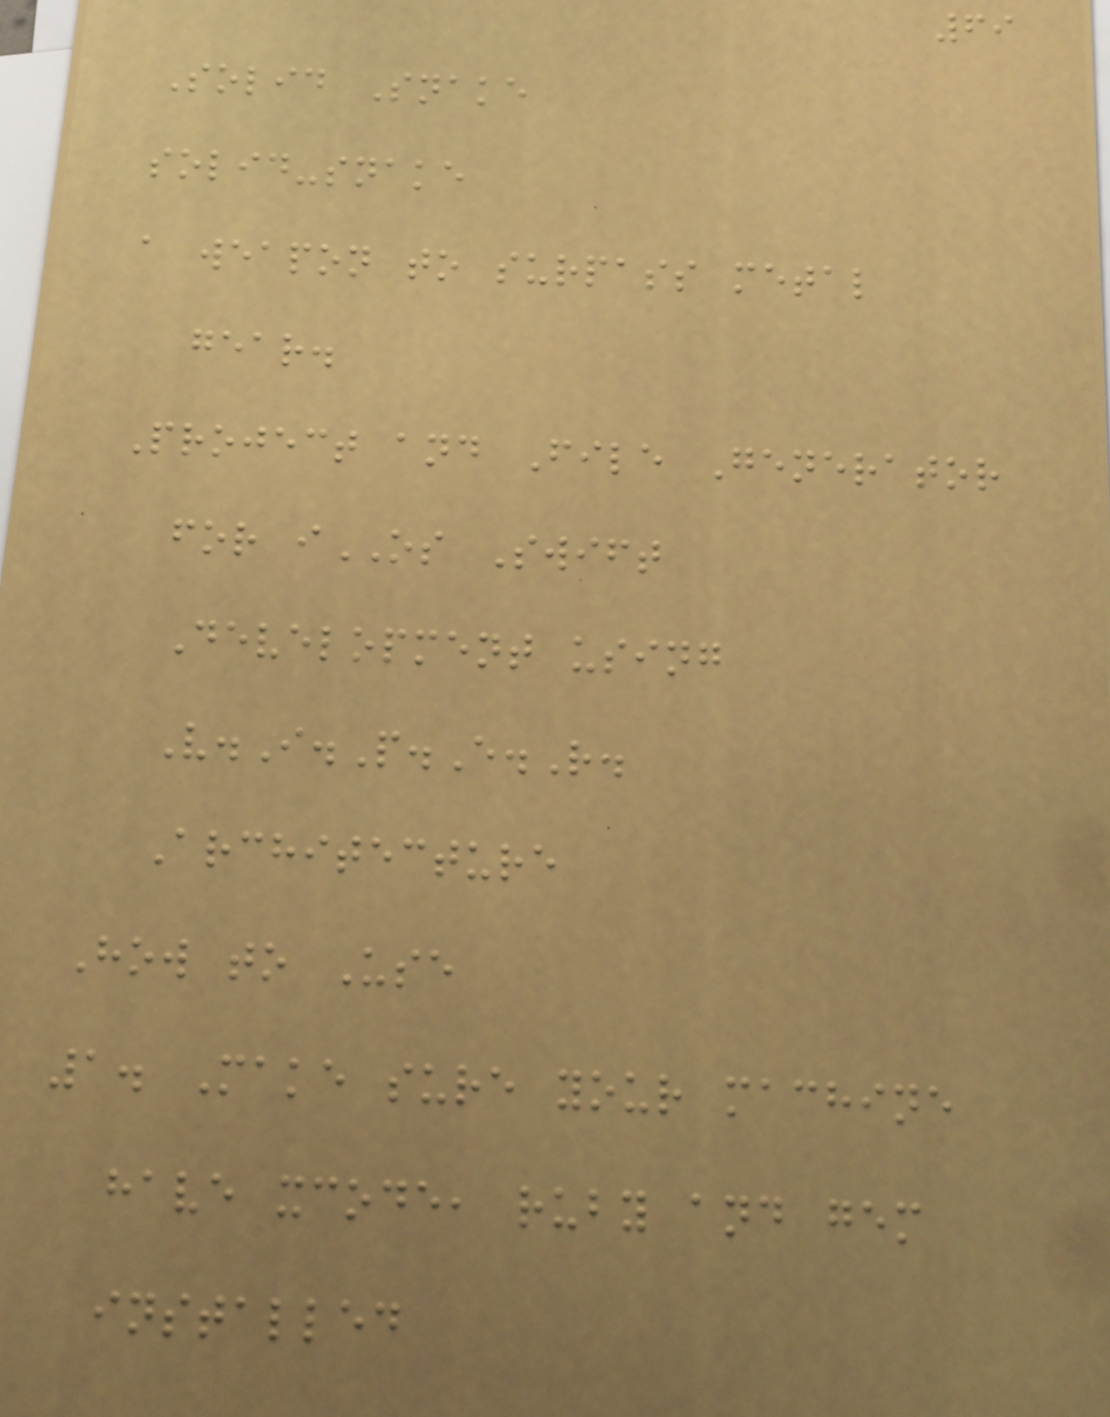69
Solid Snake
solid-snake
a weapon to surpass metal
gear.
Project and File Generator
for iOS Swift
Development using
V.I.P.E.R.
Architecture
How to Use
1. Make sure your machine
have xcode, ruby and gem
installed
